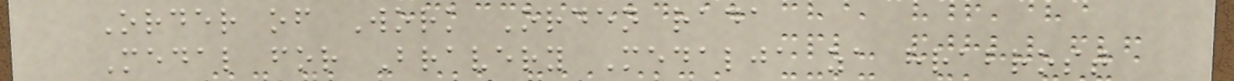Order of Work Orden rada
Medal for Bravery Medalja za hrabrost
